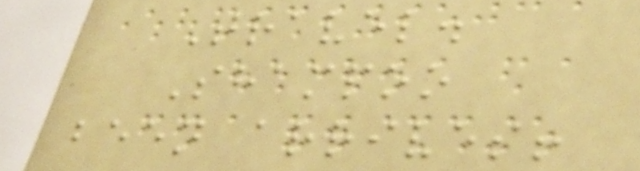Travel.
Shampoo
been arrives!
